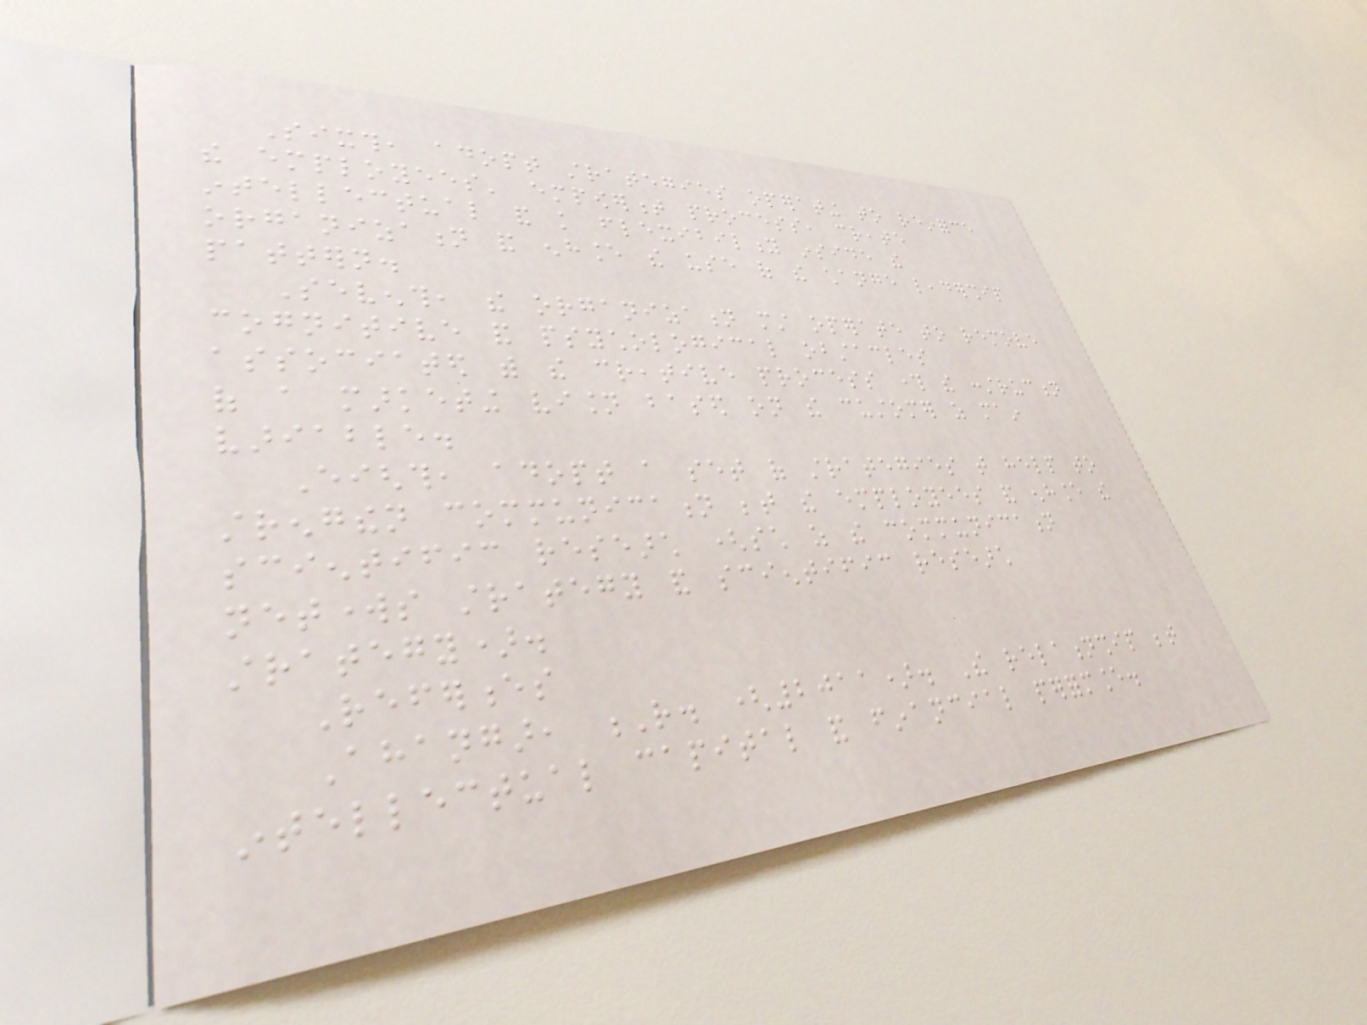Sixth, adopt strategies operating to reinforce
the employees' empowerment process, create
intellectual and knowledge flexibility inside the
organization and enhance the use of the change leadership
pattern.
Seventh, the organization must operate to remove
cognitive and psychological obstacles
associated with the creative process through the construction
of a marketing vision based on the customer as main
variable.
Eighth, adopt a set of strategies that help to
strengthen communication between the employees and enhance the
scientific research (such as the communication
networks strategy and scientific research
strategy).
References
Ahangar, R. (2011). The relationship between
intellectual capital and financial performance.
